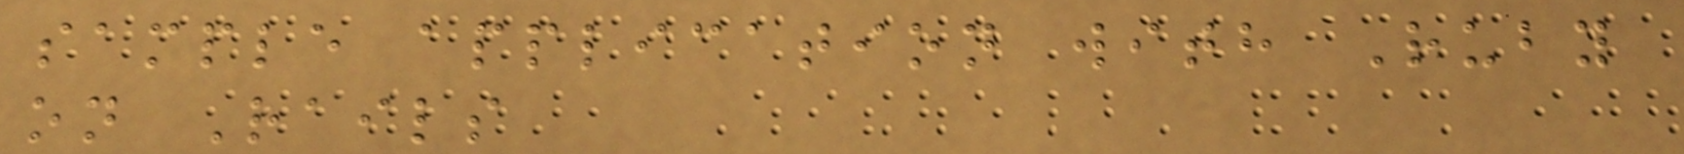sample application with Ruby
on Rails
